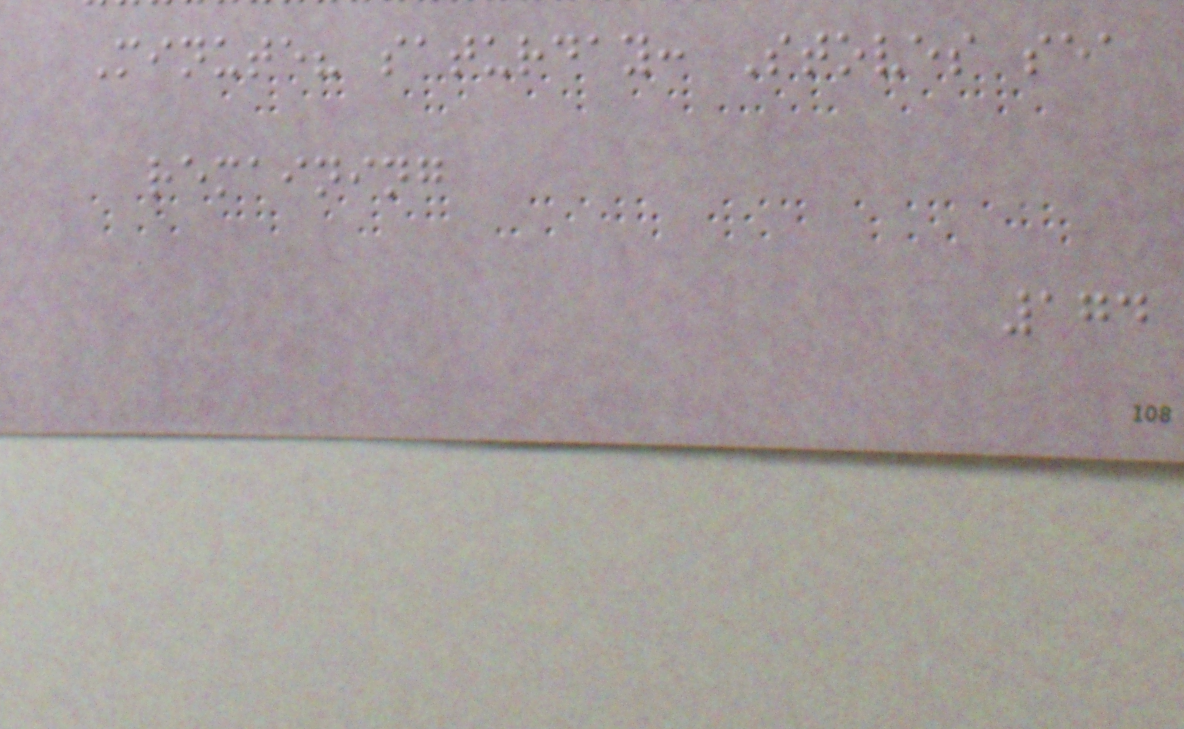Minute? saturday: Stoves sea
remaining
174
